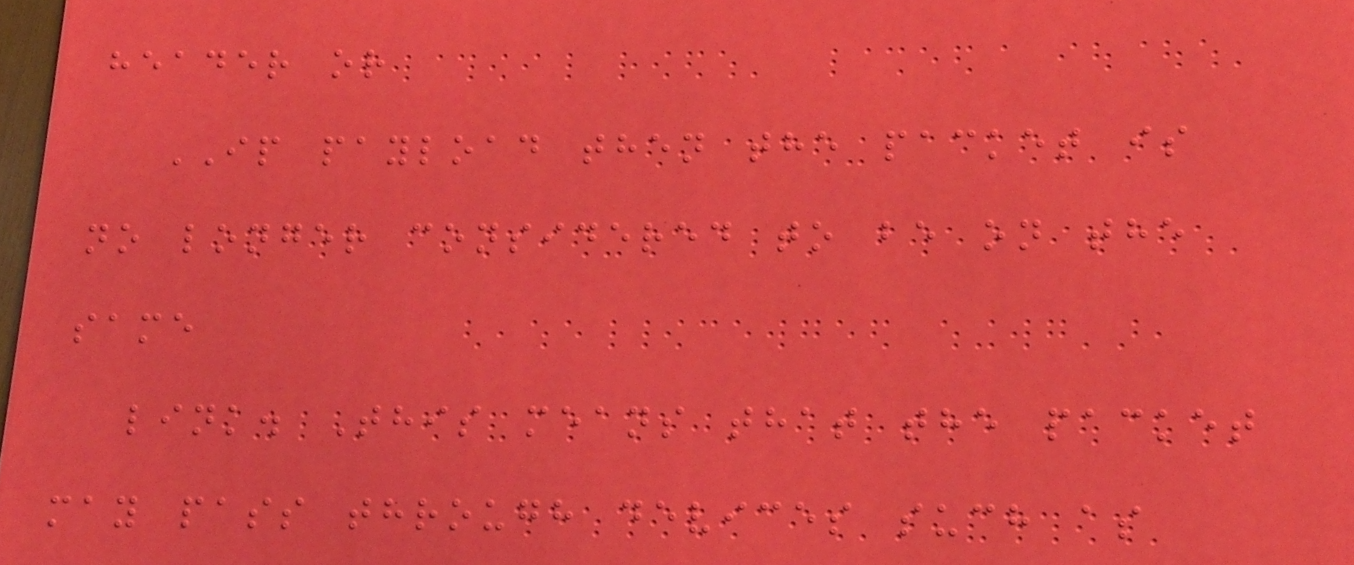header or
IP payload then the packet is
no longer considered to be on the
same
link. This means that the packet
may pass through devices such as
